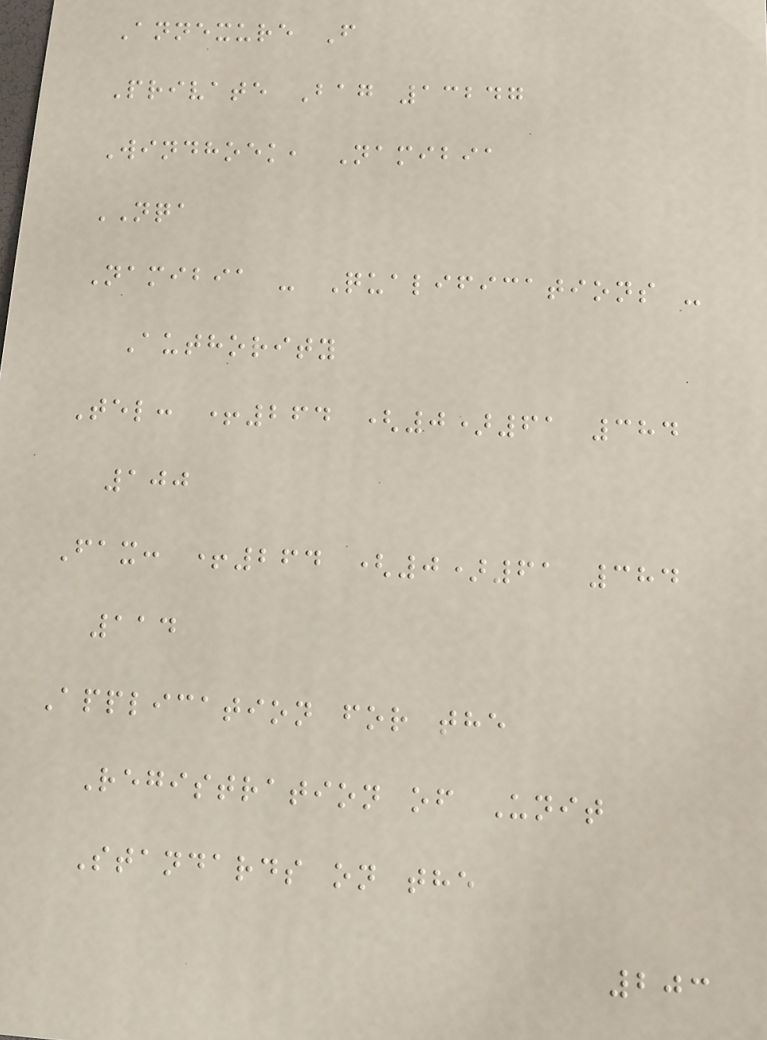Annexure F
Private Bag 13247
Windhoek, Namibia
NQA
Namibia - Qualifications -
Authority
Tel: +264 (0)61 384
100
Fax: +264 (0)61 384
114
Application for the
Registration of Unit
Standards on the
203
